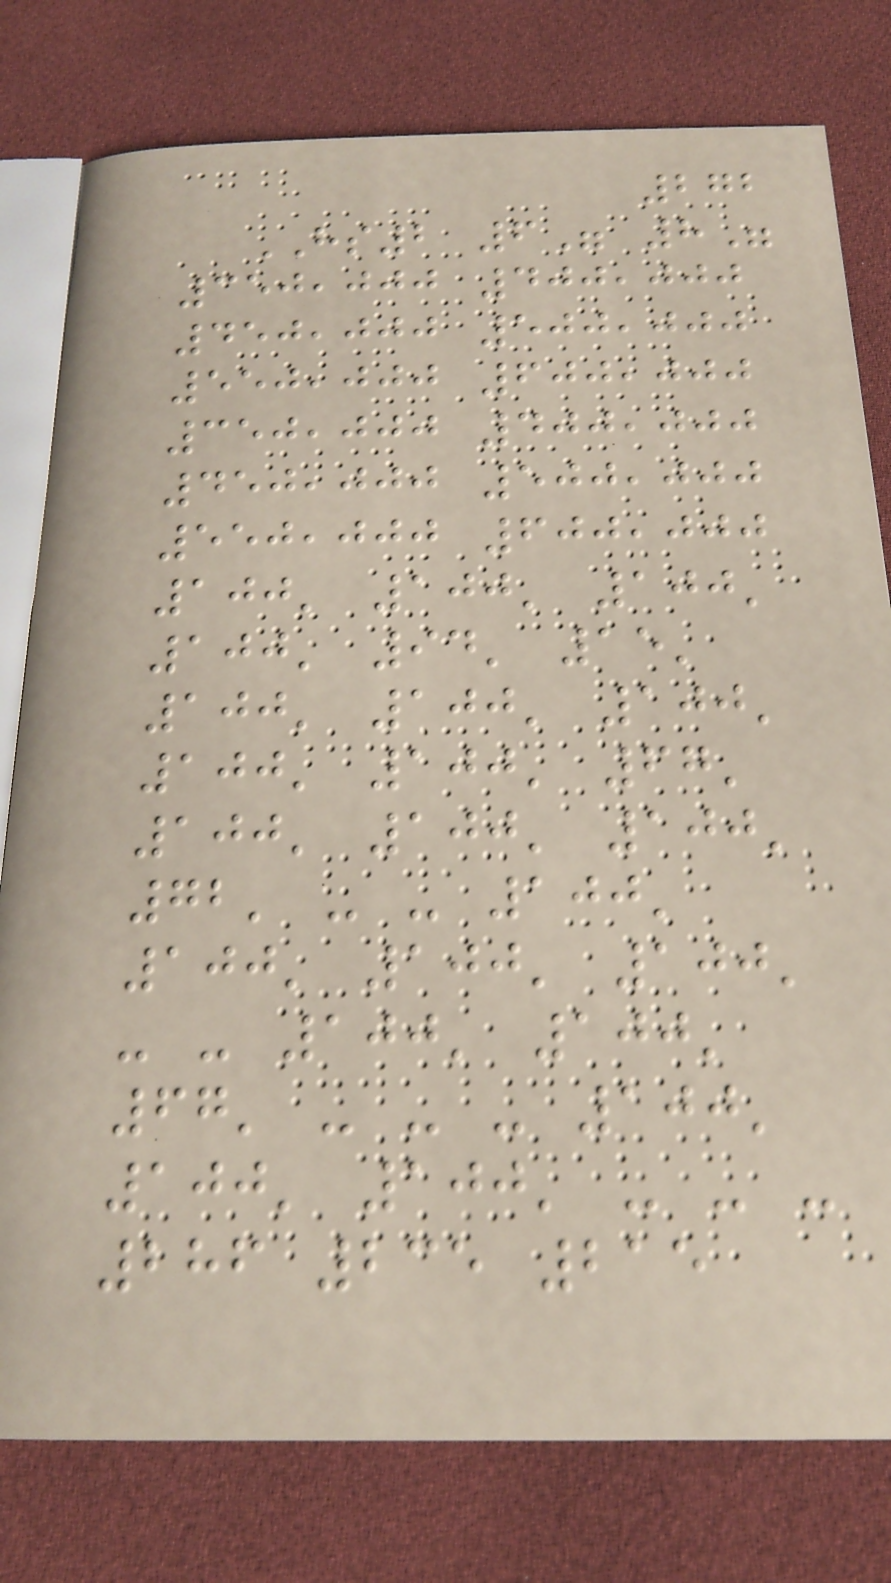272
HS2 6" 8"
350,000 400,000
450,000 500,000
550,000 600,000
350,000 400,000
450,000 500,000
550,000 600,000
100' 100' 100'
100' 94' 15'
100' 100' 100'
100' 100' 67'
100' 100' 100'
72' - - 100'
100' 100' 100'
- - 100' 100'
67' - - - 100'
100' 100' - - -
286 235 215
